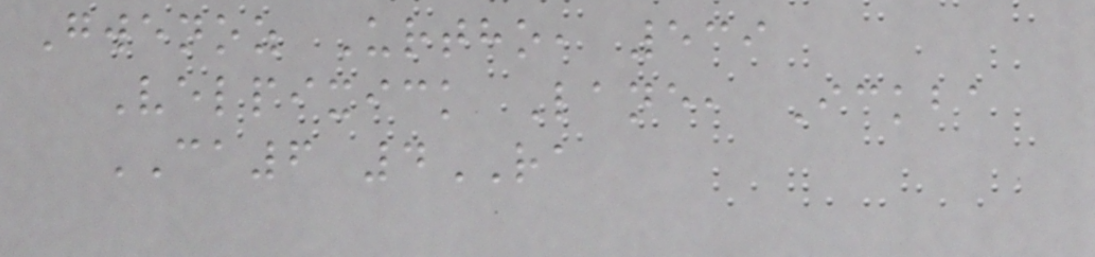Gwenoz Urtho, 539
Velpixick Lane, Ickba
CA6 4RA
